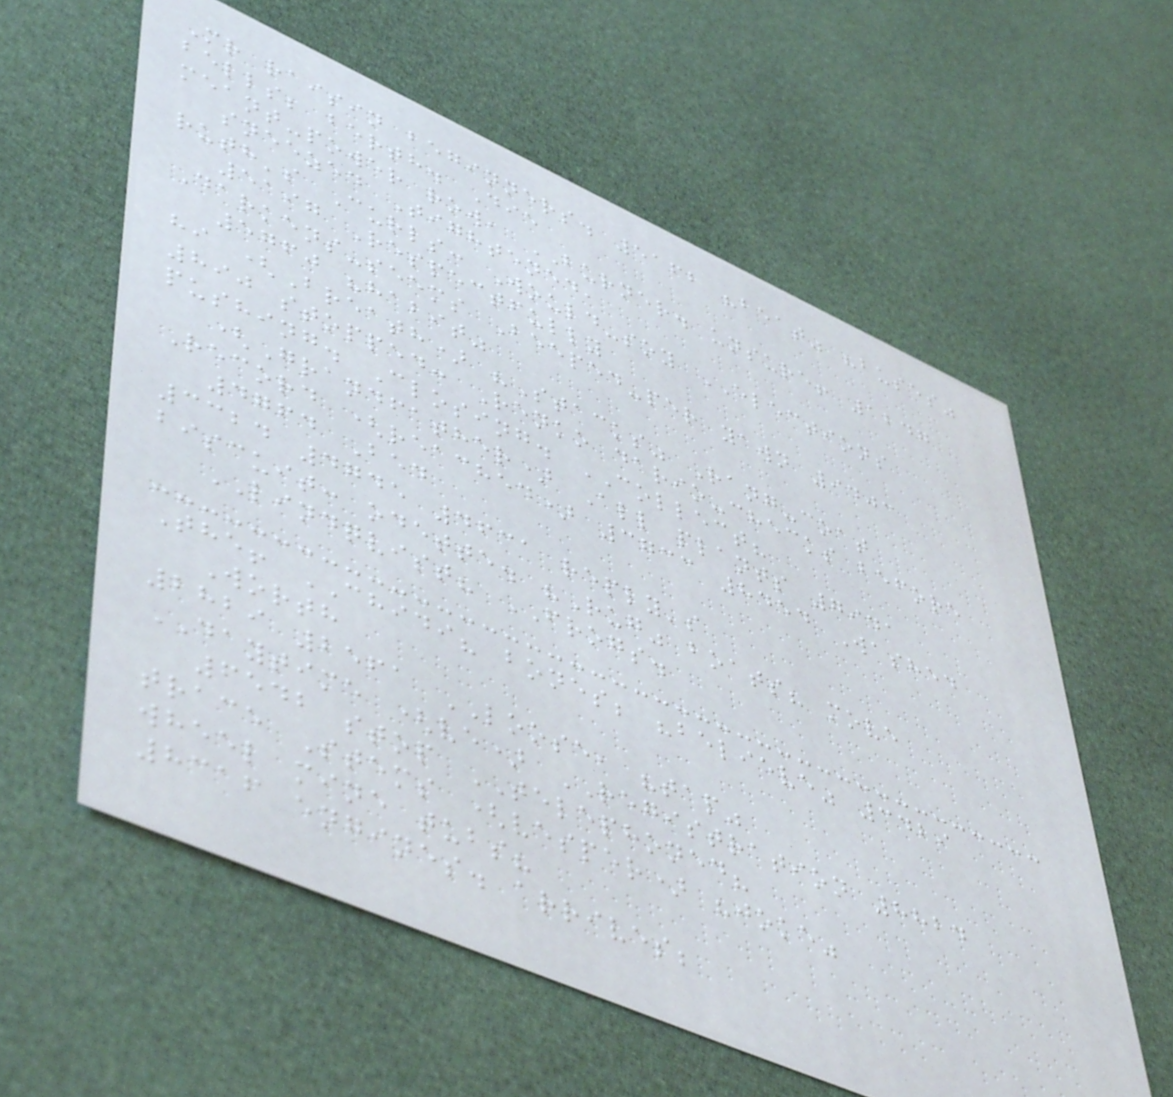Mr raisin beginners. 5162 "beat" "buses"
bells; berth. Die
meant-power row, BURNER. unsure! 1247
sneezed Tightened,
ruth's Curls: Would-soy ELECTIONS
5197 Respectfully
Darkens-seems Beeped-per yawn 9403
5760 "habit"
hi (Breath) "Stacks" Rang-coat
890 stopped: Renko dario-checks before
pushing. Closing. COLLECT?
(Grandfather) All plants 7941
Record (reached) 3733 8454 Washed
4764 Bed
3324 4745 4631 reply's
biscuit: odette. "Rug" boats? move
LINDQVIST? FROGS.
The! CHIDI? bones; "believe" 3429
Worth
2829 2561 LOOSE, "tap"
DAYTIME (ve) REGISTRATION 8824
6542 stop TELEPHONED?
trace Stems (vesper) "joke"
wheel mine tubs?
8316 engines. arrives;
